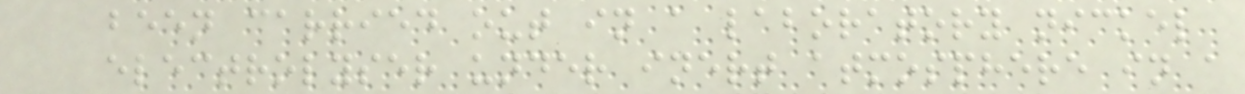been carried out in a laboratory nickel
electrolyser under inert atmosphere in a
